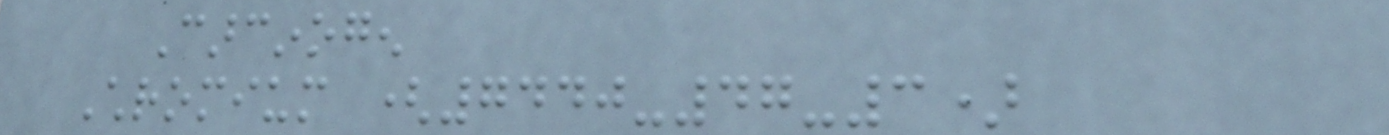Carcinogen
Chromium (7440-47-3)
